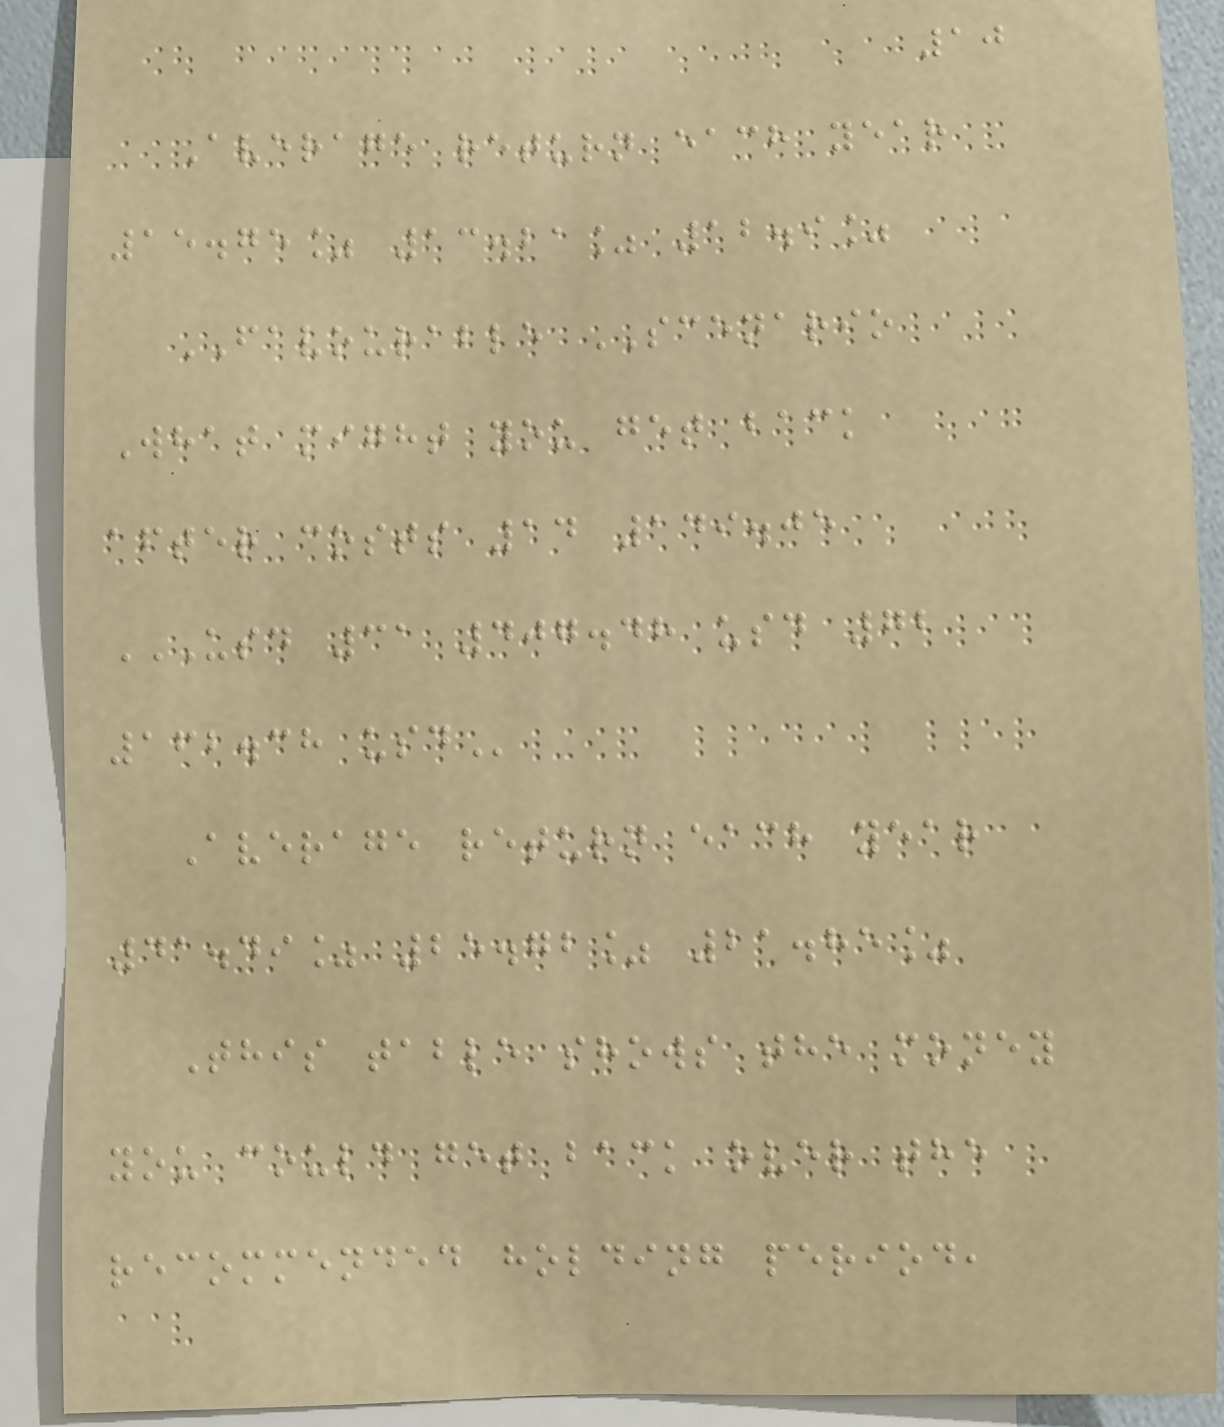10
Average return each year
15.75% 13.21% 12.9%
FAVOURABLE SCENARIO
What might you get back
after costs 14 149.05
USD 31 407.48 USD 72
162.38 USD
Average return each year
41.49% 25.72% 21.85%
This table shows the money
you could get back over the
recommended holding period,
